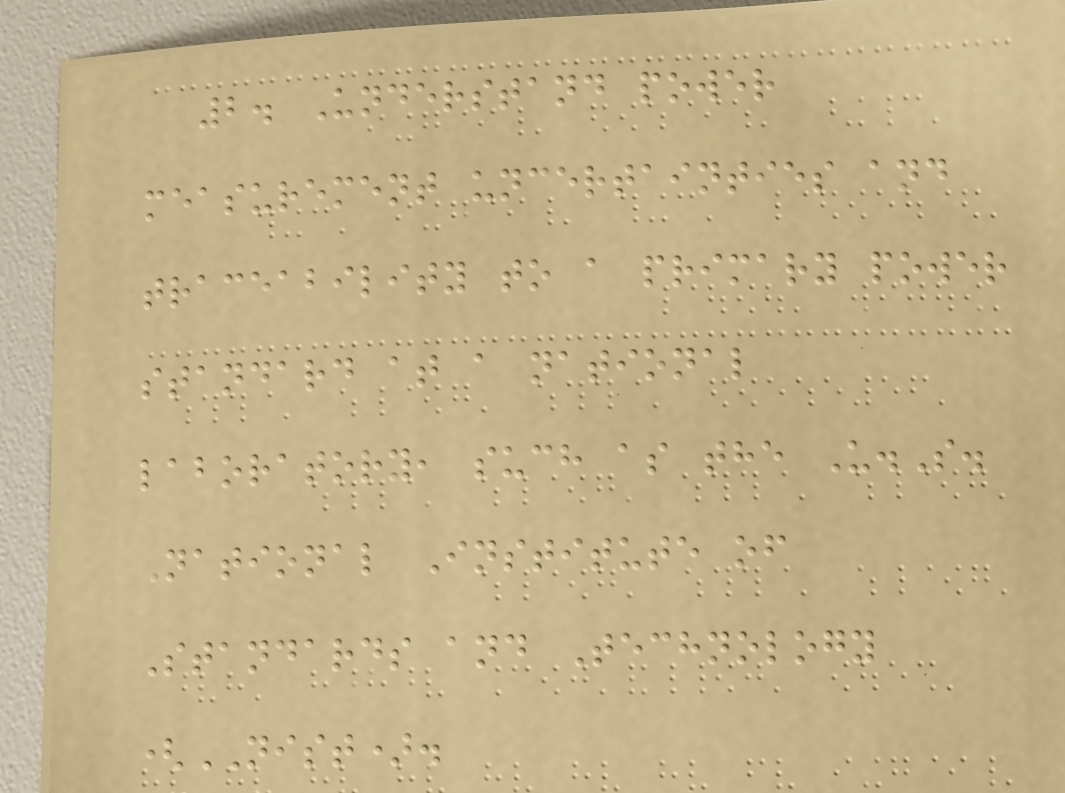2. Understand power
measurement uncertainties and
traceability to a primary power
standard at a national
laboratory, such as the U.S.
National Institute of
Standards and Technology
(NIST).
